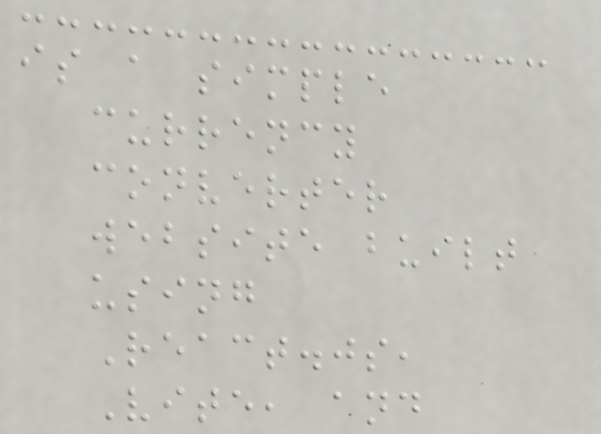is a simple
currency
converter
website built
using
React.js,
Vite, and
